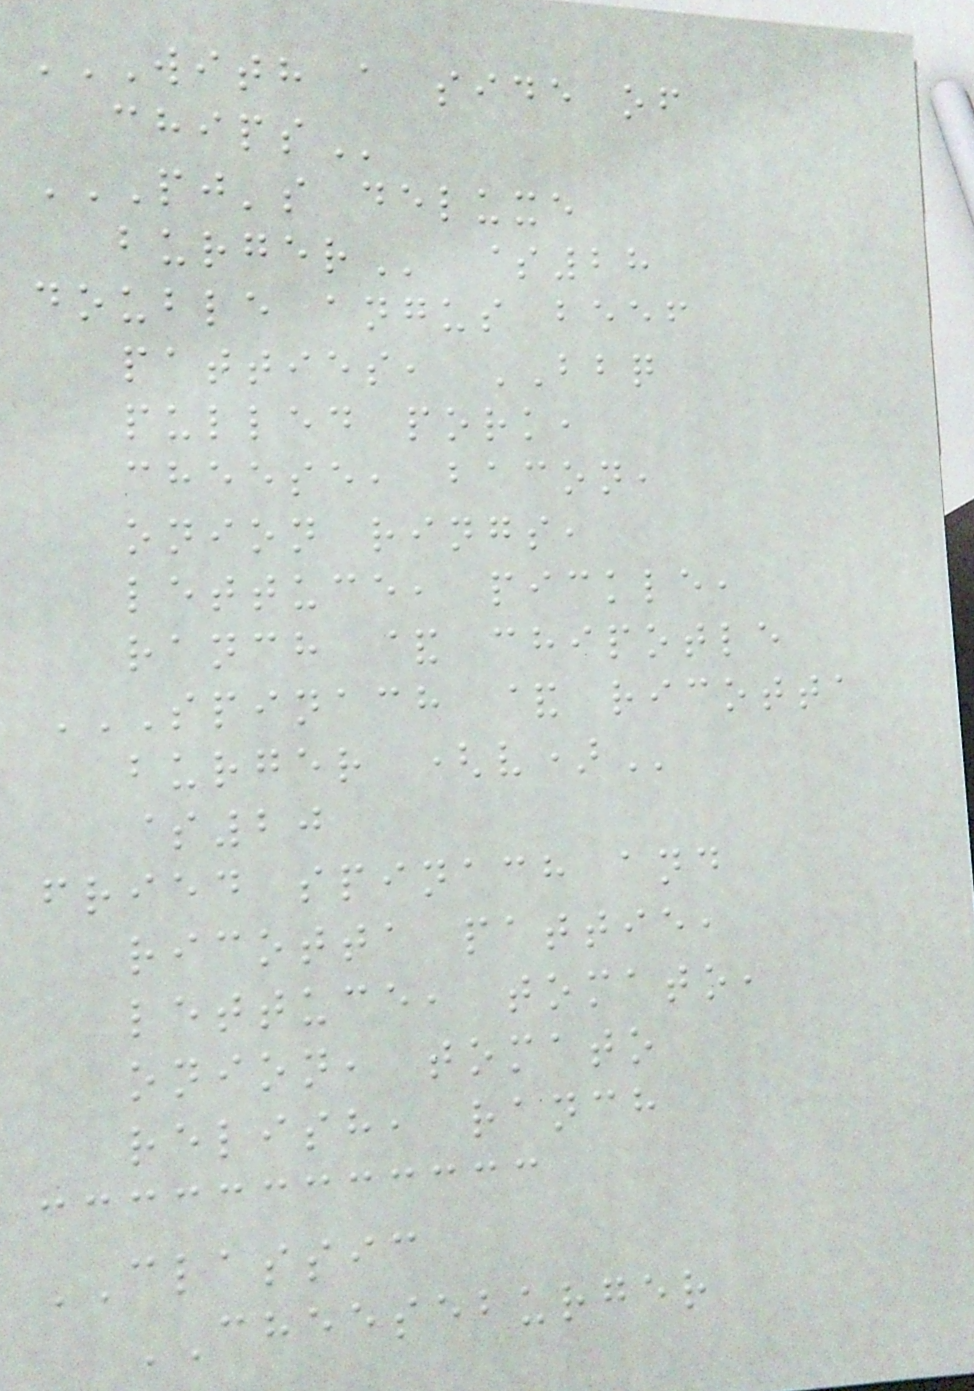WITH A SIDE OF
CHIPS
PJ'S DELUXE
BURGER $28
double angus beef
patties, BBQ
pulled pork,
cheese, bacon,
onion rings,
lettuce, pickle,
ranch & chipotle
SPINACH & RICOTTA
BURGER (V)
$20
fried spinach and
ricotta pattie,
lettuce, tomato,
onion, tomato
relish, ranch
CLASSIC
CHEESEBURGER
